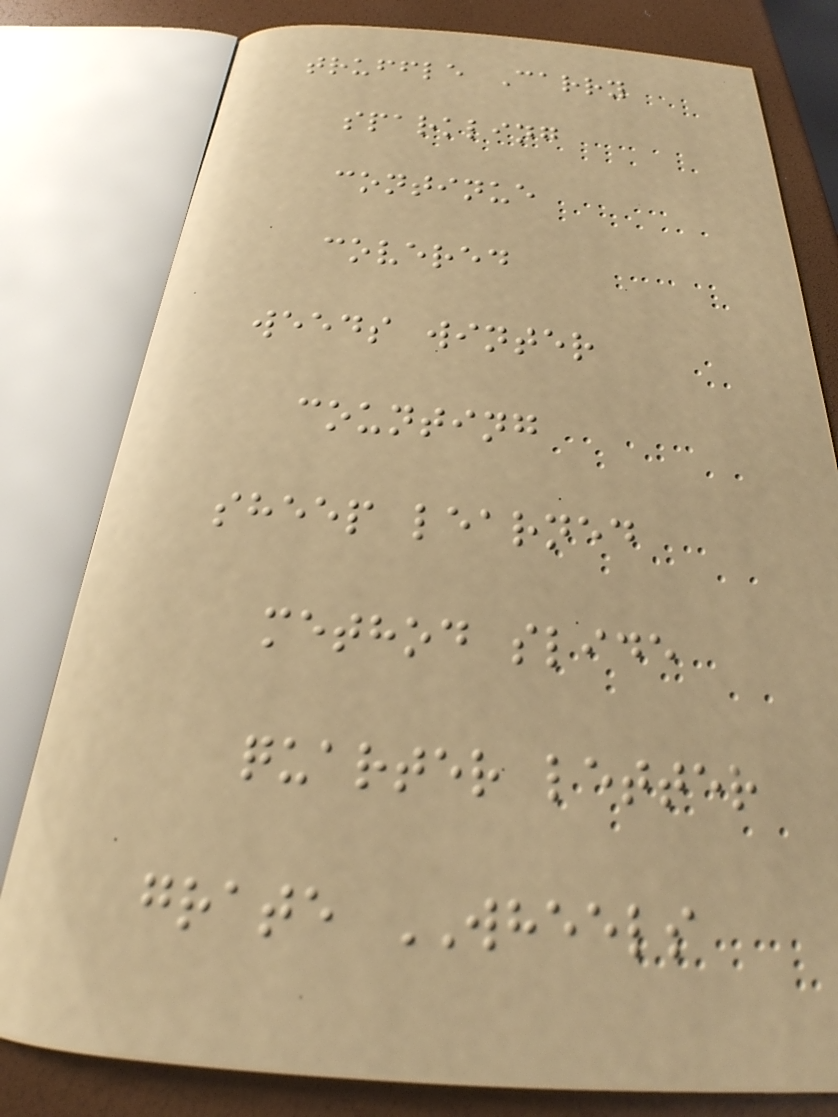truffle Carry
sparkling
continue
covered
weeds winter
counting
sheep learned
method slide
quarter letter
grate WHEELS
